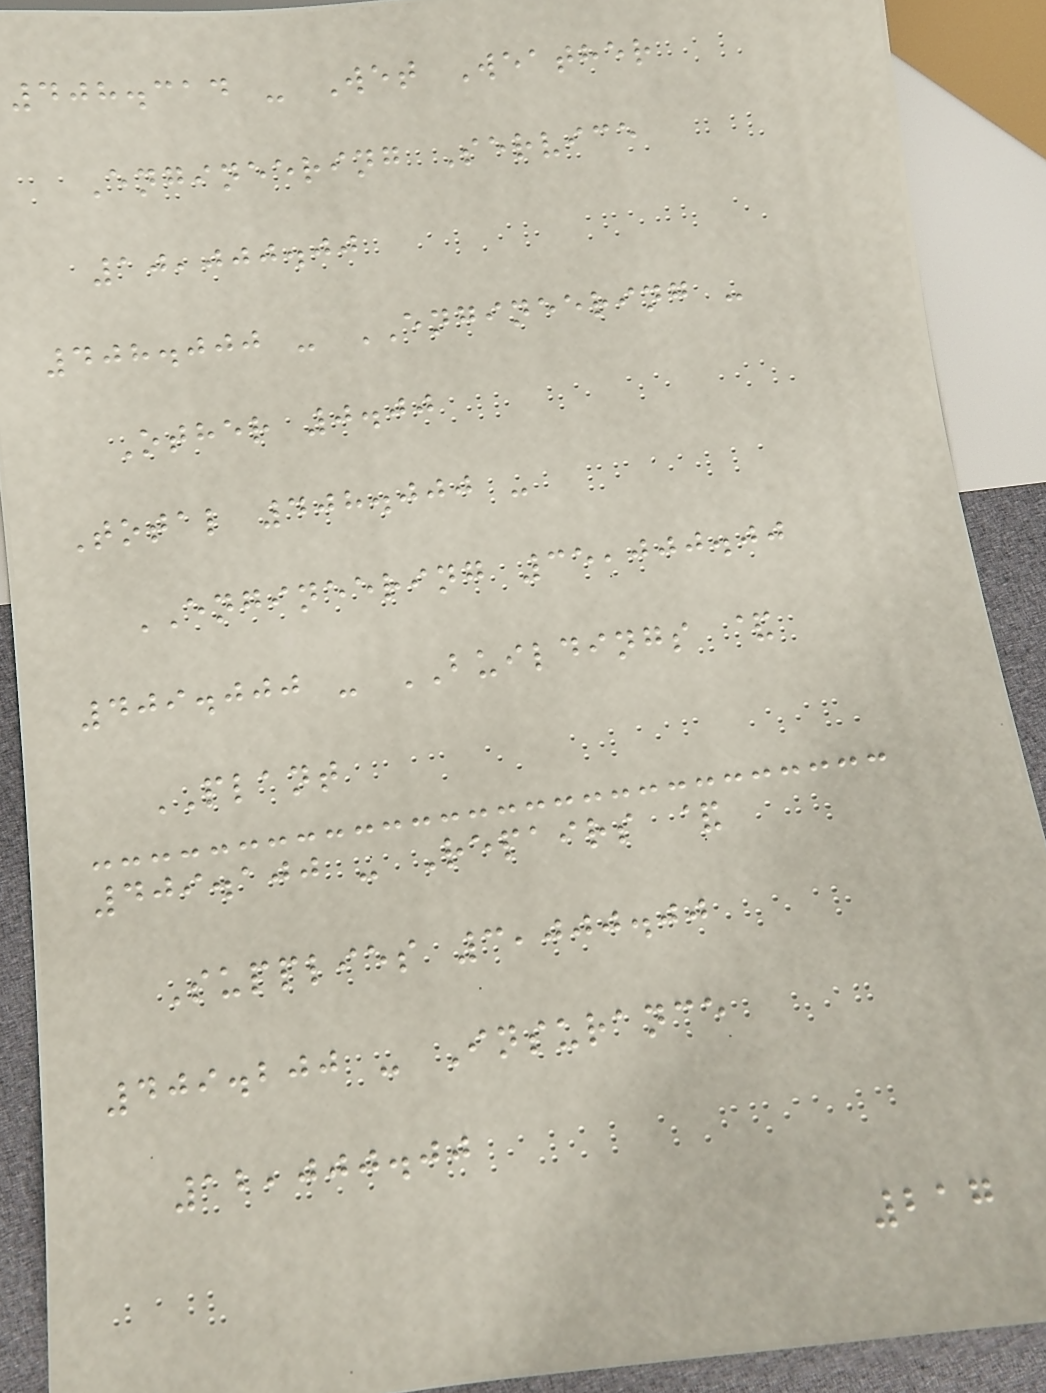408.314 - Wet Weather
Engineering Service
10,000.00
408.000 - ENGINEERING -
Other 0.00
Total 408.000 -
ENGINEERING 35,000.00
409.000 - BUILDINGS &
PLANT
409.100 - Repairs &
Supplies 3,000.00
409.200 - Insurance
12,000.00
217
